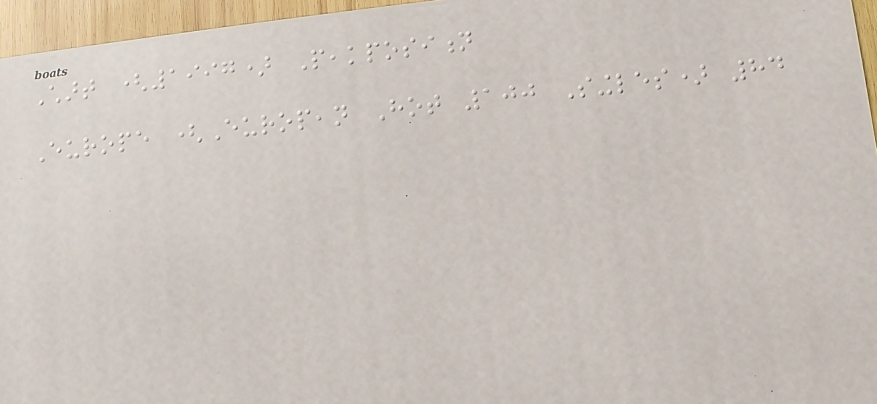Chart (1997) Peakposition
Europe (European Hot 100 Singles) 84
